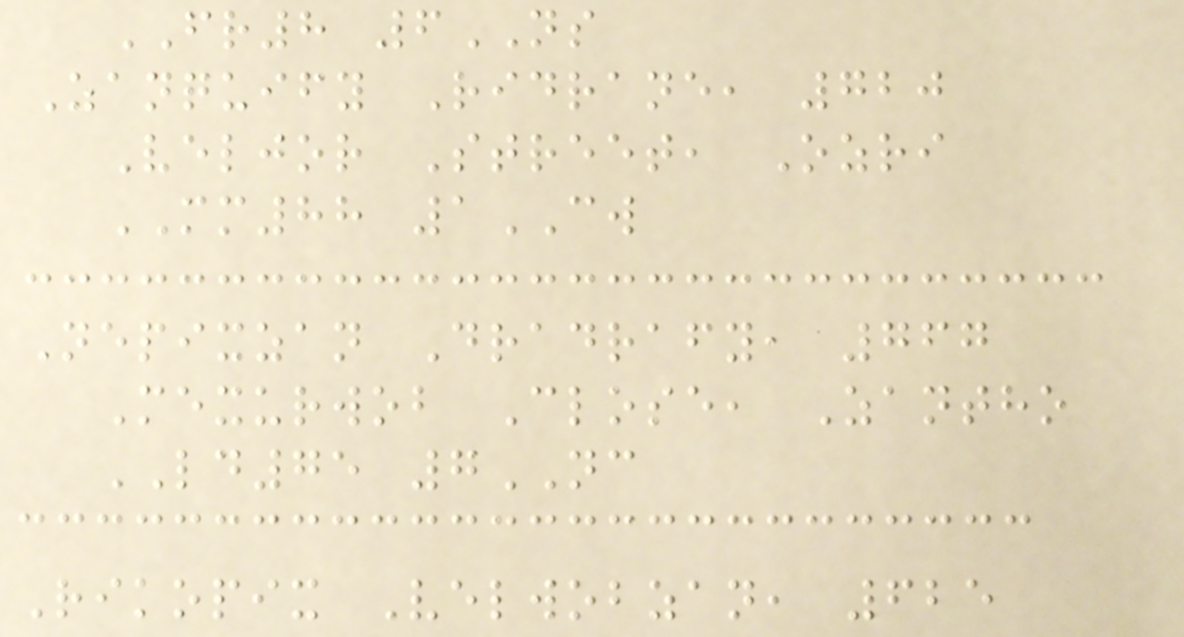FR8 6NS
Zanquify Ridrane, 720
Veljor Street, Ozri
MM88 1CW
Nepixzan Dradrafy, 767
Mexurwob Close, Zantho
LD75 7NC
Rikopix Velwobzan, 625
